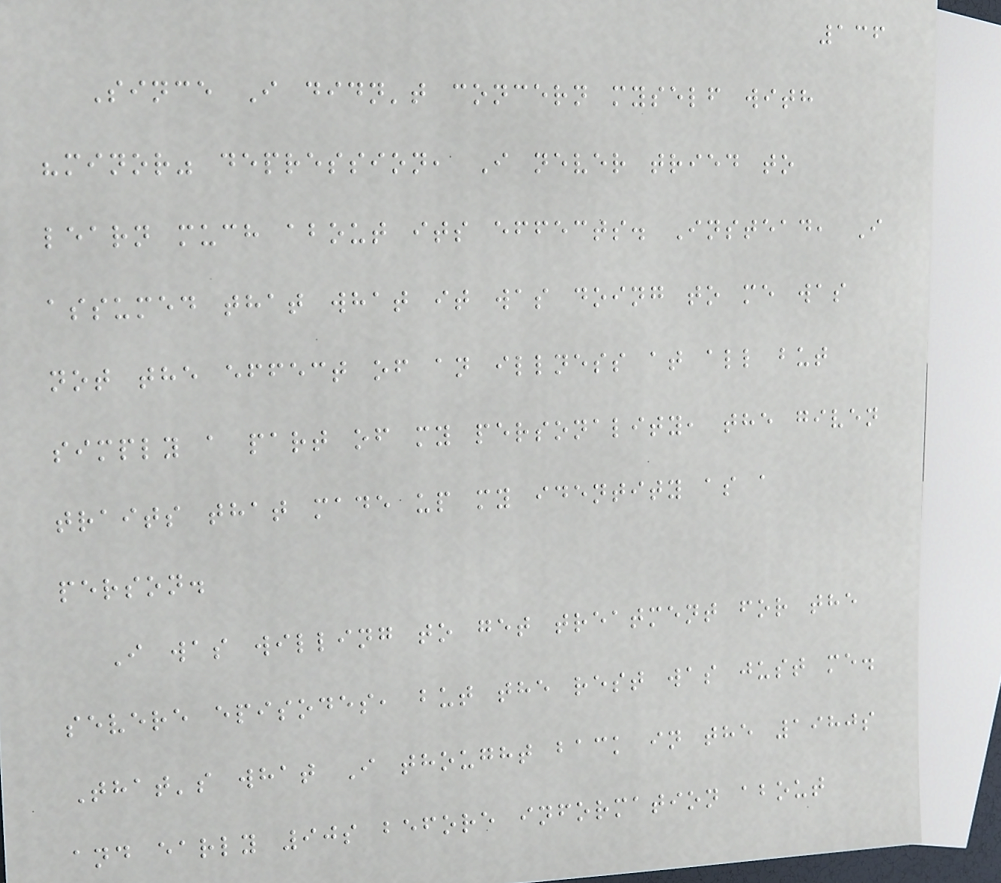136
Since I didn't concern myself with
"minor" depression, I never tried to
learn much about its effects. Instead, I
assumed that what it was doing to me was
not the effect of an illness at all but
simply a part of my personality, the given
traits that made up my identity as a
person.
I was willing to get treatment for the
severe episodes, but the rest was just me.
That's what I thought back in the 1980s
and early 90s before information about
